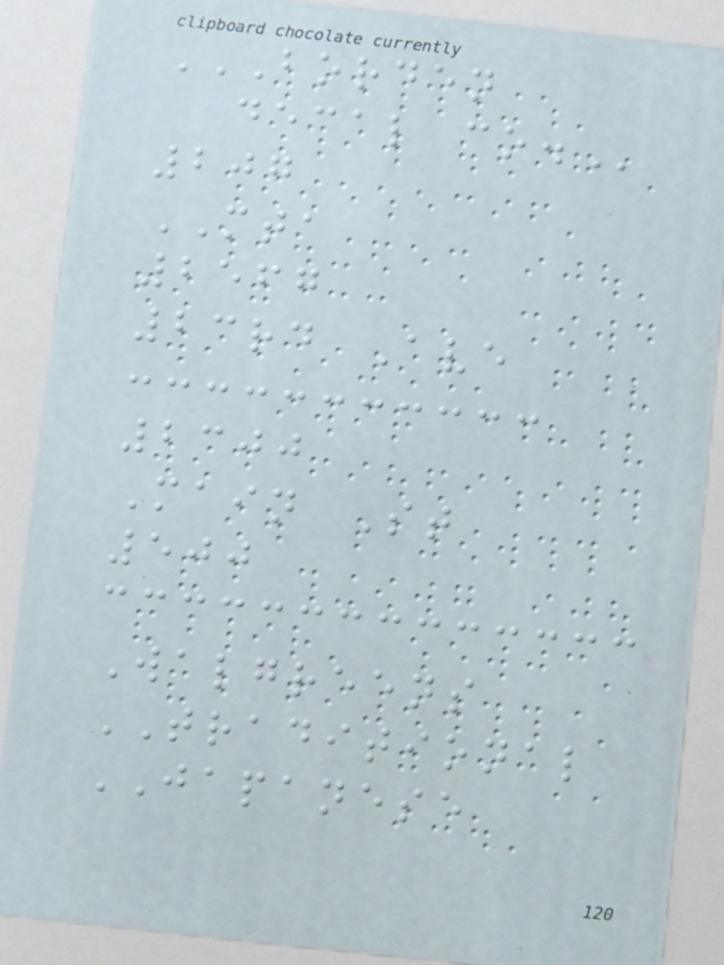BORDEN
DECAL CO.
207
MTA
2567
23rd Ave
2300
Main St
500
Walgreens
TRADITIONAL
JAPANESE
